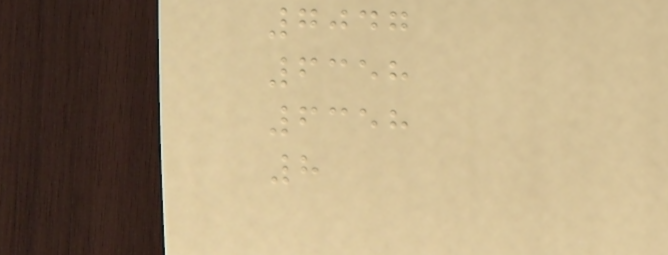7047
6358
6358
8
